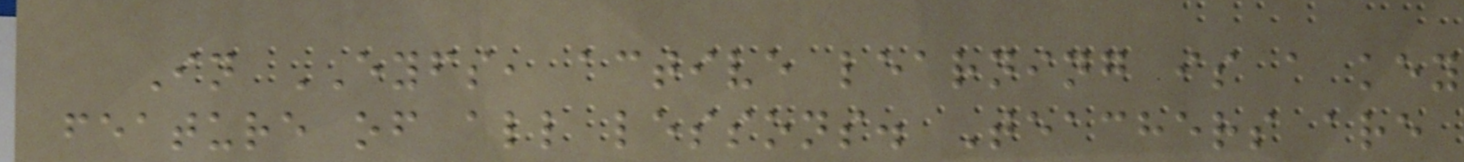In EYFS, active learning is a key
feature of all lessons. Teachers are
